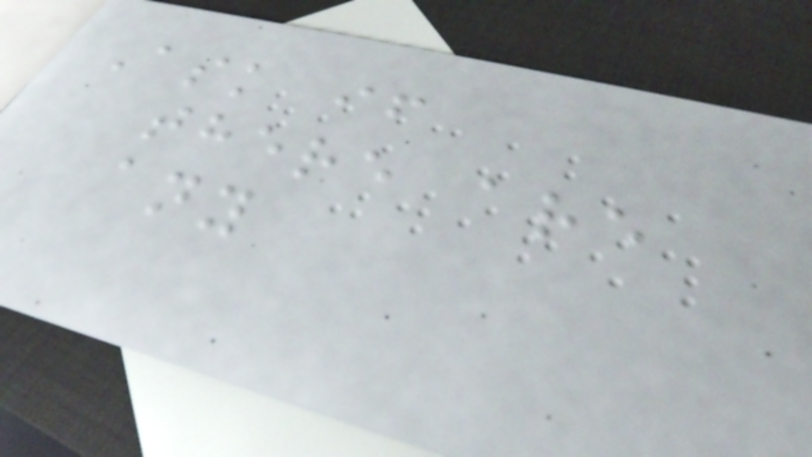Ask if
there are
any
